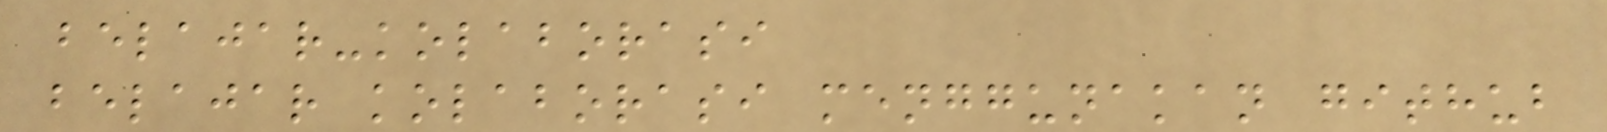belajar-kolaborasi
belajar kolaborasi menggunakan github
